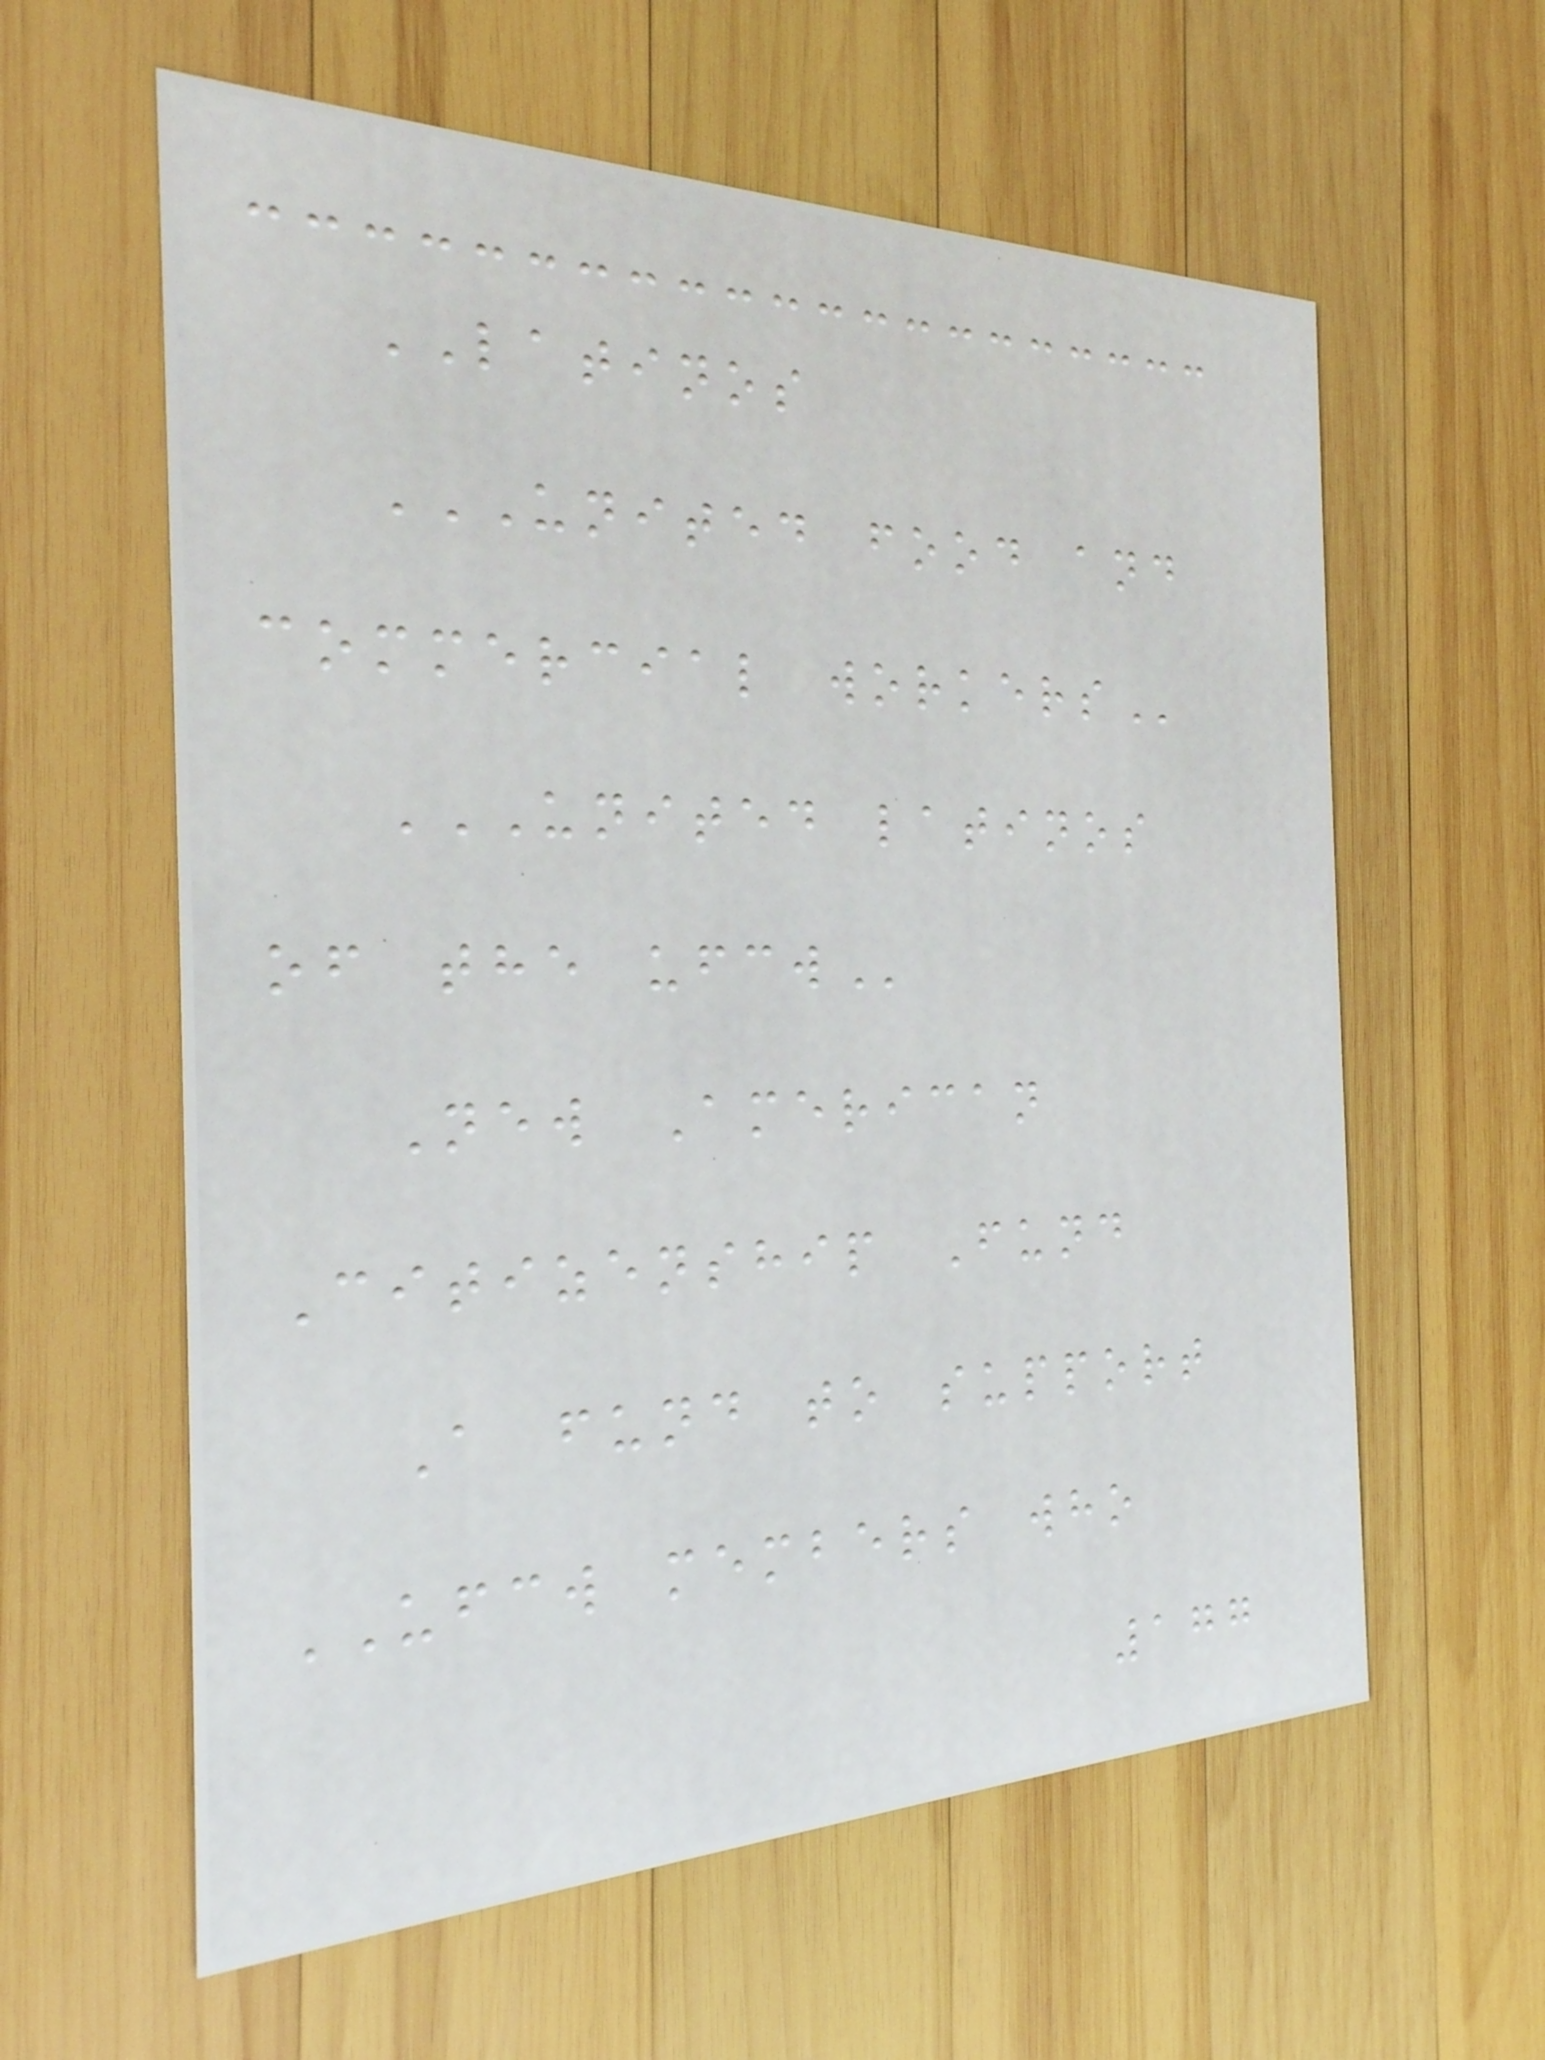LATINOS
UNITED FOOD AND
COMMERCIAL WORKERS
UNITED LATINOS
OF THE UFCW
New American
Citizenship Fund
A fund to support
UFCW members who
177
